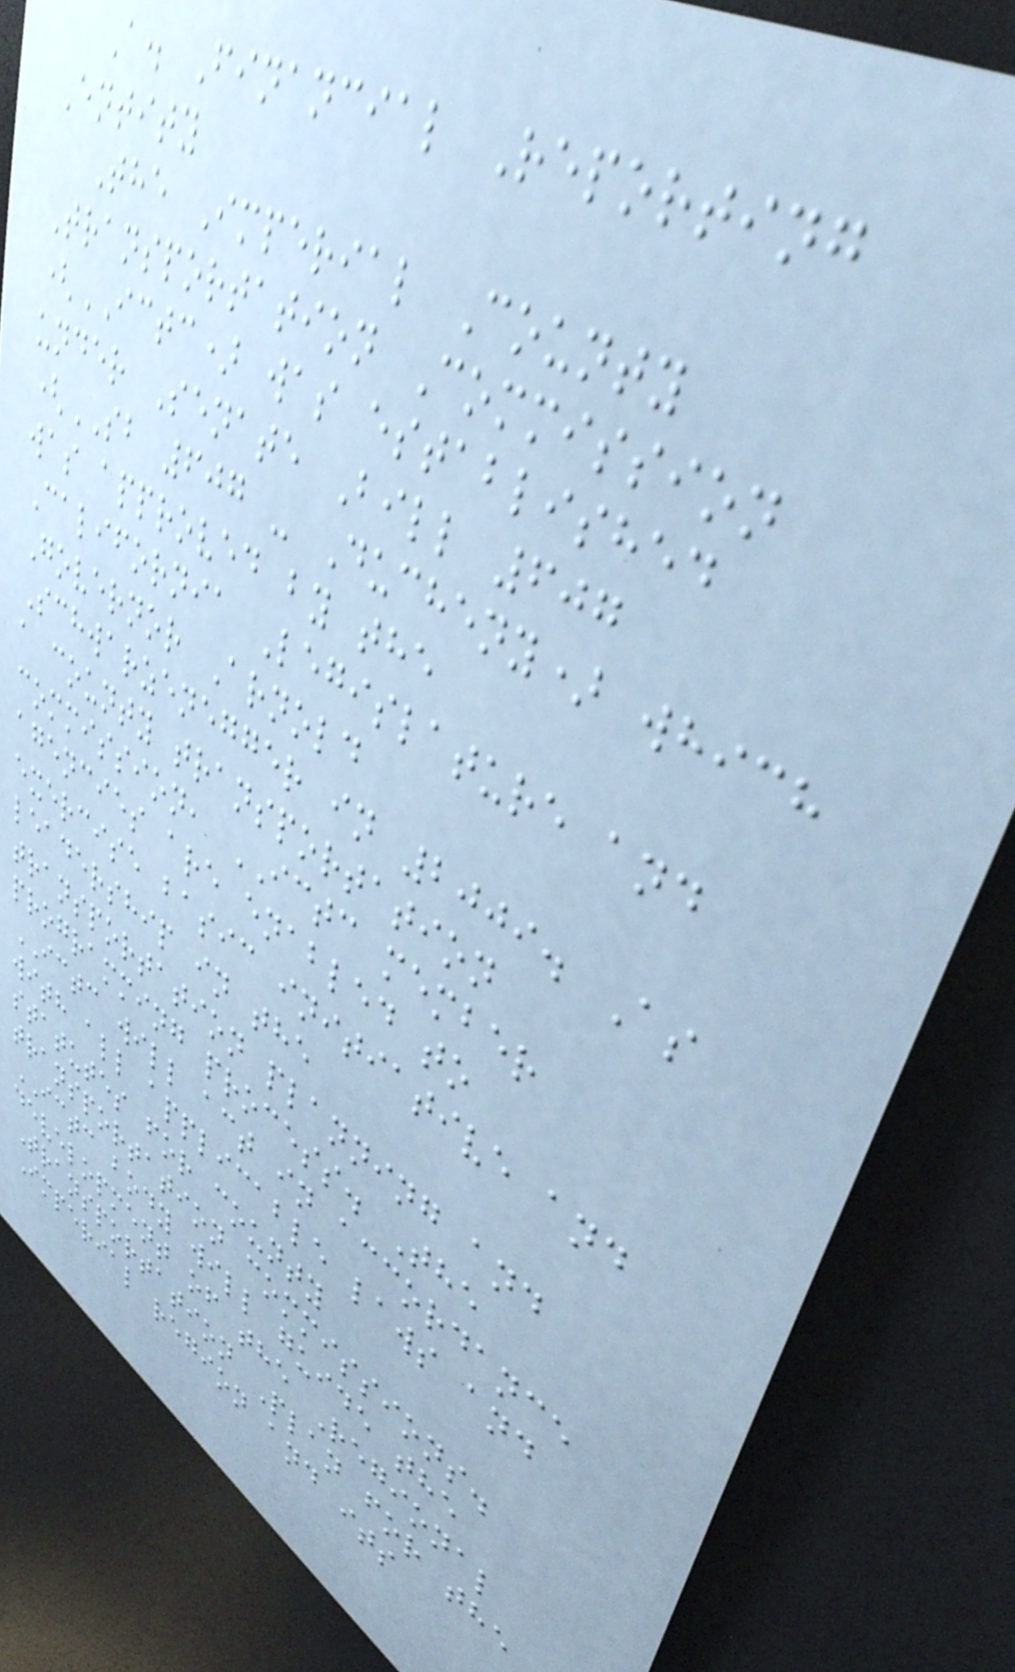A. Financial Reporting
Entity
The Imperial County
Transportation Commission
(ICTC) was established
under Senate Bill 607
(SB 607 - Ducheny) which
was approved by the
California Legislature and
Governor Arnold
Schwarzenegger in 2009. As
a county transportation
commission, ICTC member
agencies are enabled to
exercise basic initiative and
leadership in the
transportation planning and
programming process. The
ICTC will act in accordance
with all applicable laws and
statutes for county
transportation commissions.
ICTC body will guide the
development of the Regional
Transportation Plan for the
Imperial region and its
